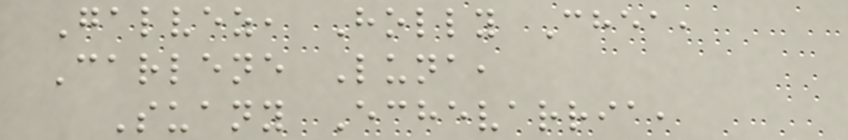Galvez, Holly Chea,
Carlene Luna,
Suany Echevarria,
